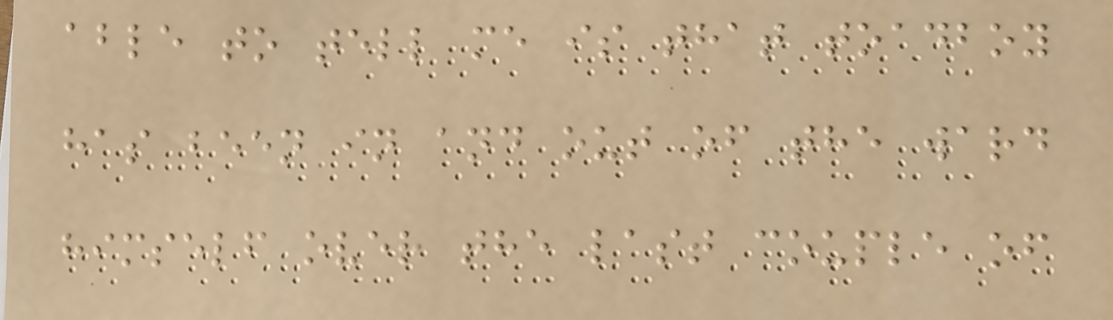able to tell me is that toadboy
has been in and out of the ward
himself over the last couple of
